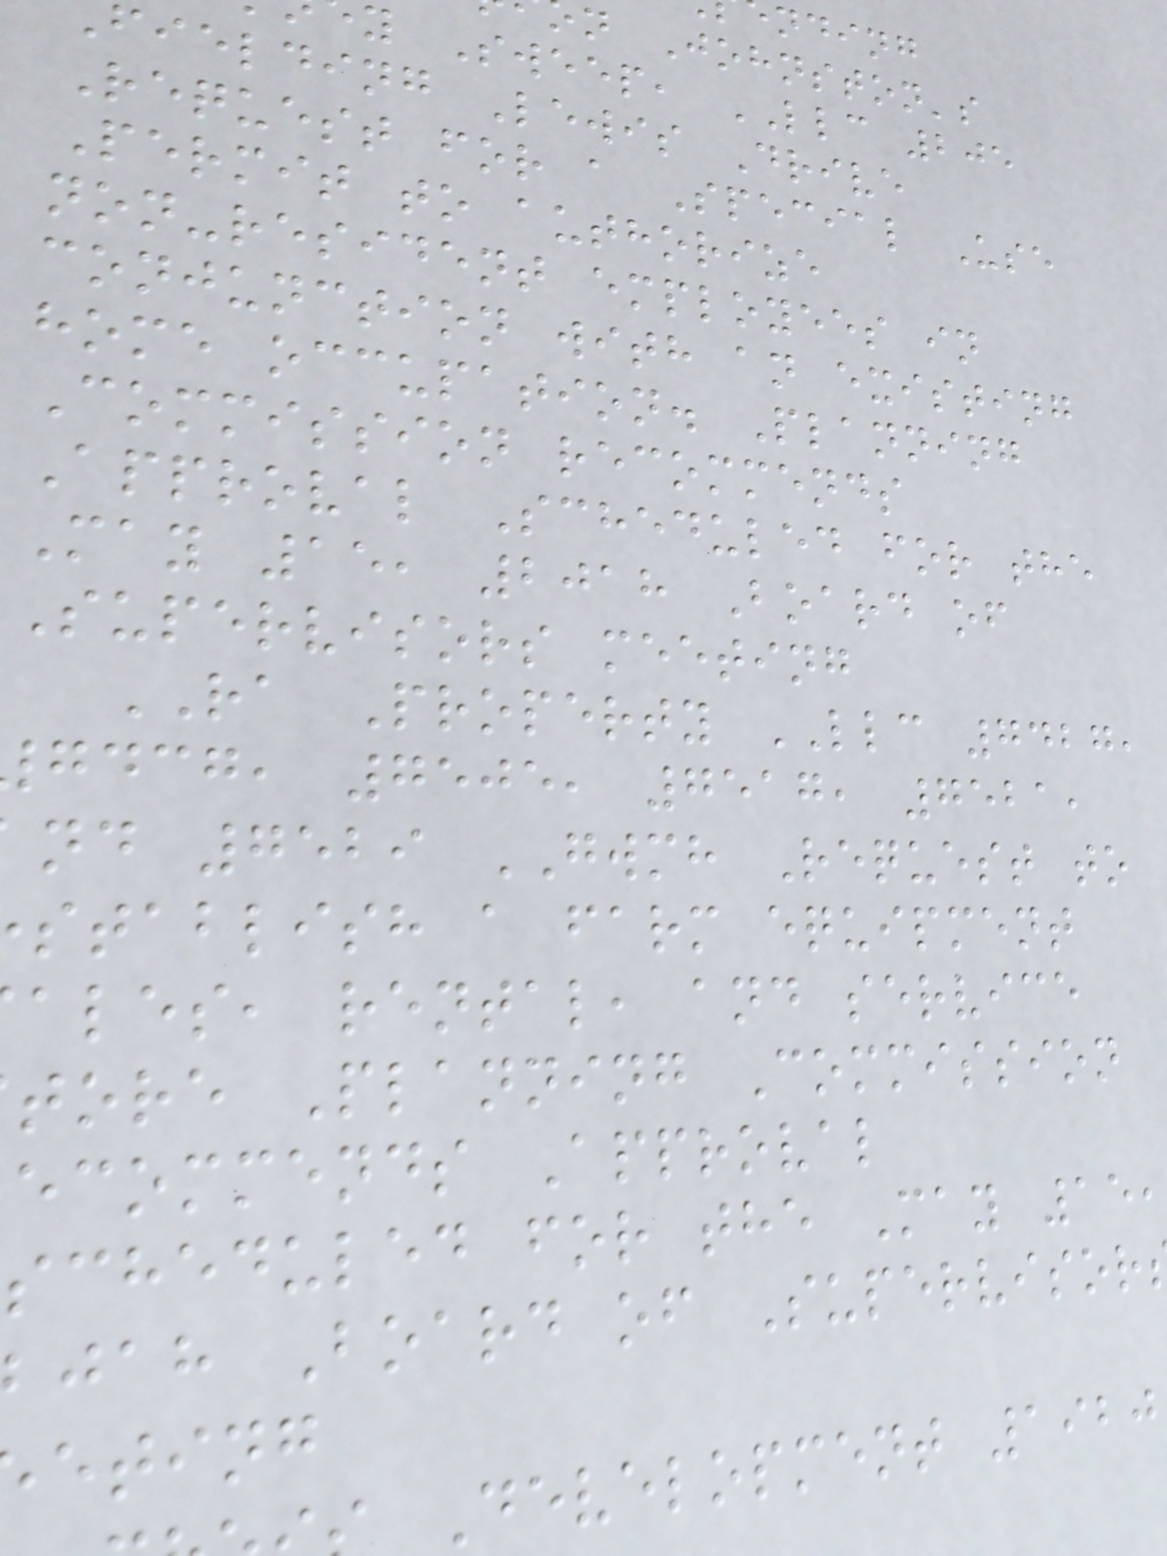n Johnston's
y Sweep, LLC 205
fielding Lewis Drive
Request for a Special Use
Permit to authorize
non-resident employees in
conjunction with an existing
home occupation. Planning
Commission recommends
Approval Scheduled for the
May 15, 2018 Board of
Supervisors meeting
RA Property LLC 7427,
gdcg, 7505, 7517, 7521,
nd 7529 GWMH Request to
stablish a farm equipment
ales, rental, and service
tore Planning Commission
ecommends Approval
scheduled for the May 15
jah Board of Supervisor
eting
Development 1920
